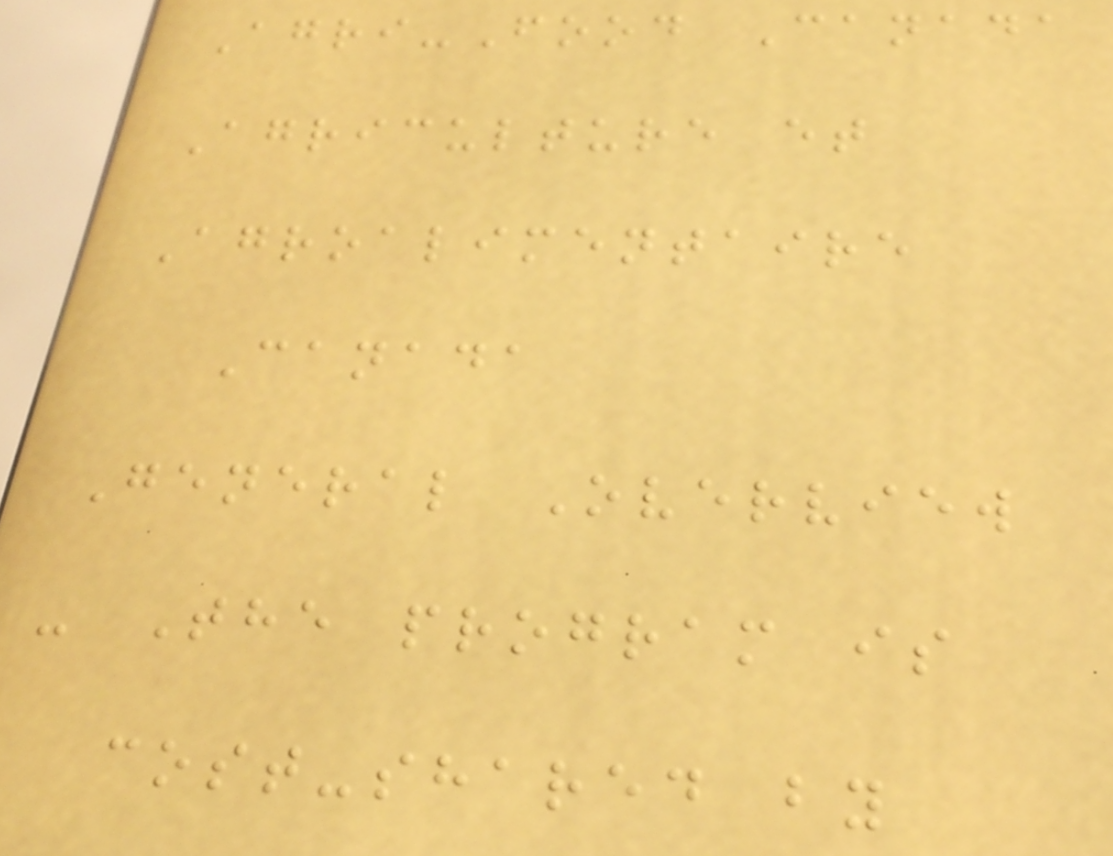Agri-Food Canada
Agriculture et
Agroalimentaire
Canada
General Overview
- The program is
cost-shared by
